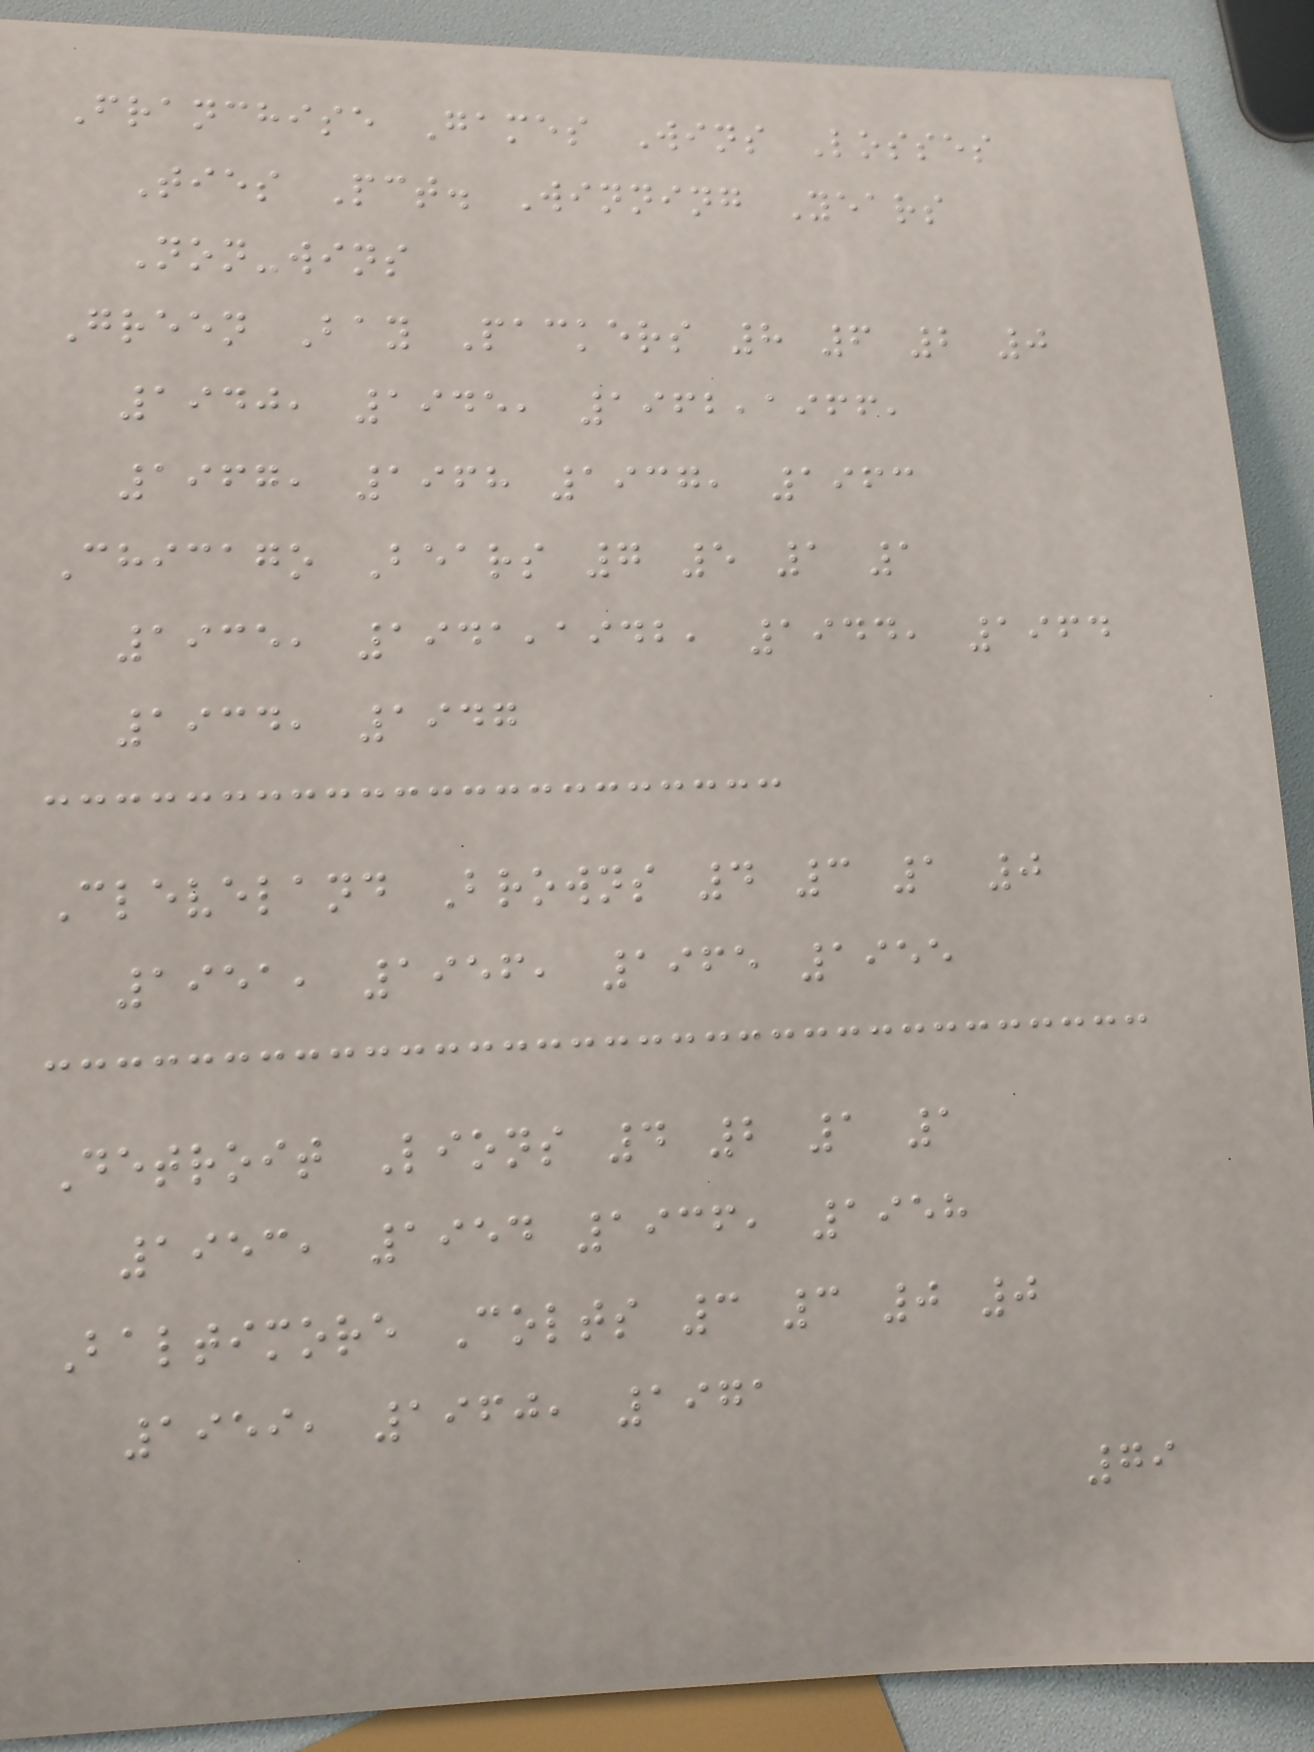Franchise Games Wins Losses
Ties Pct. Winning Years
Non-wins
Green Bay Packers 8 6 2 0
1940, 1945, 1962,1966,
1967, 1968 1937, 1963
Chicago Bears 7 5 1 1
1935, 1941,1942, 1944, 1964
1934, 1947
Cleveland Browns 4 3 1 0
1951, 1956, 1965 1955
Detroit Lions 4 2 1 1
1953, 1954 1936, 1958
Baltimore Colts 3 3 0 0
1959, 1960, 1971
79
